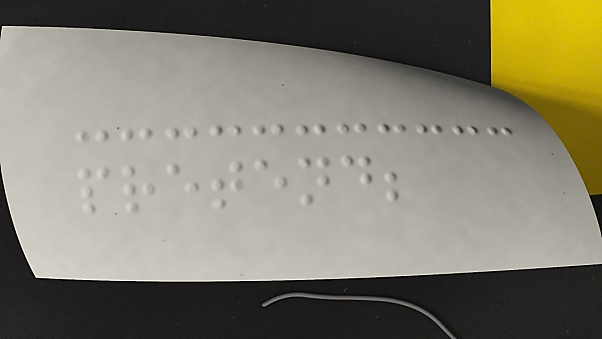pretend;
